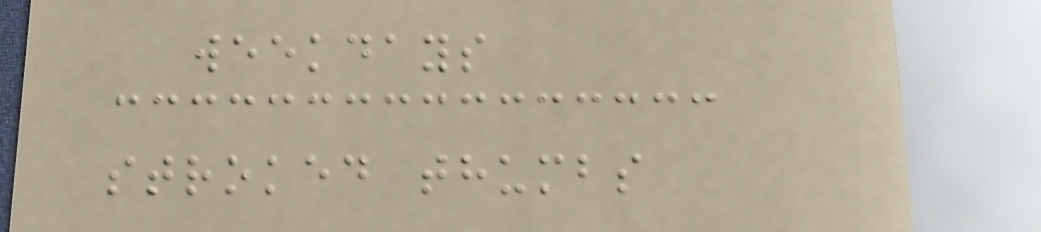weekdays
stroked thumbs
